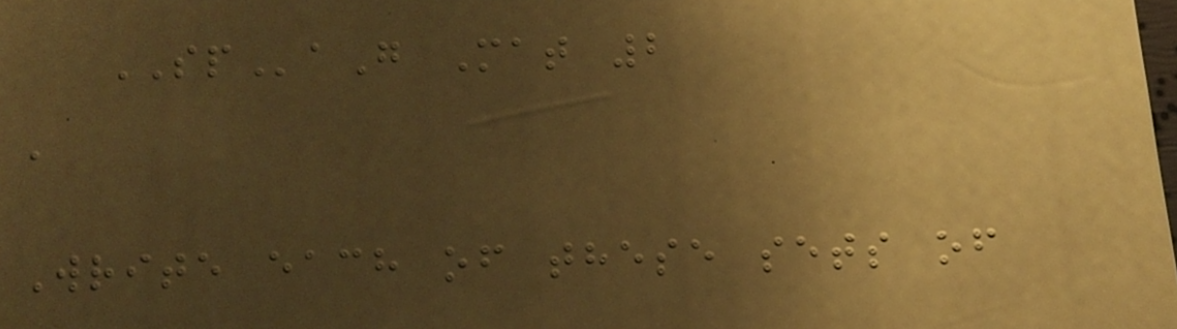SPaG Mat 2
a
Write each of these sets of
